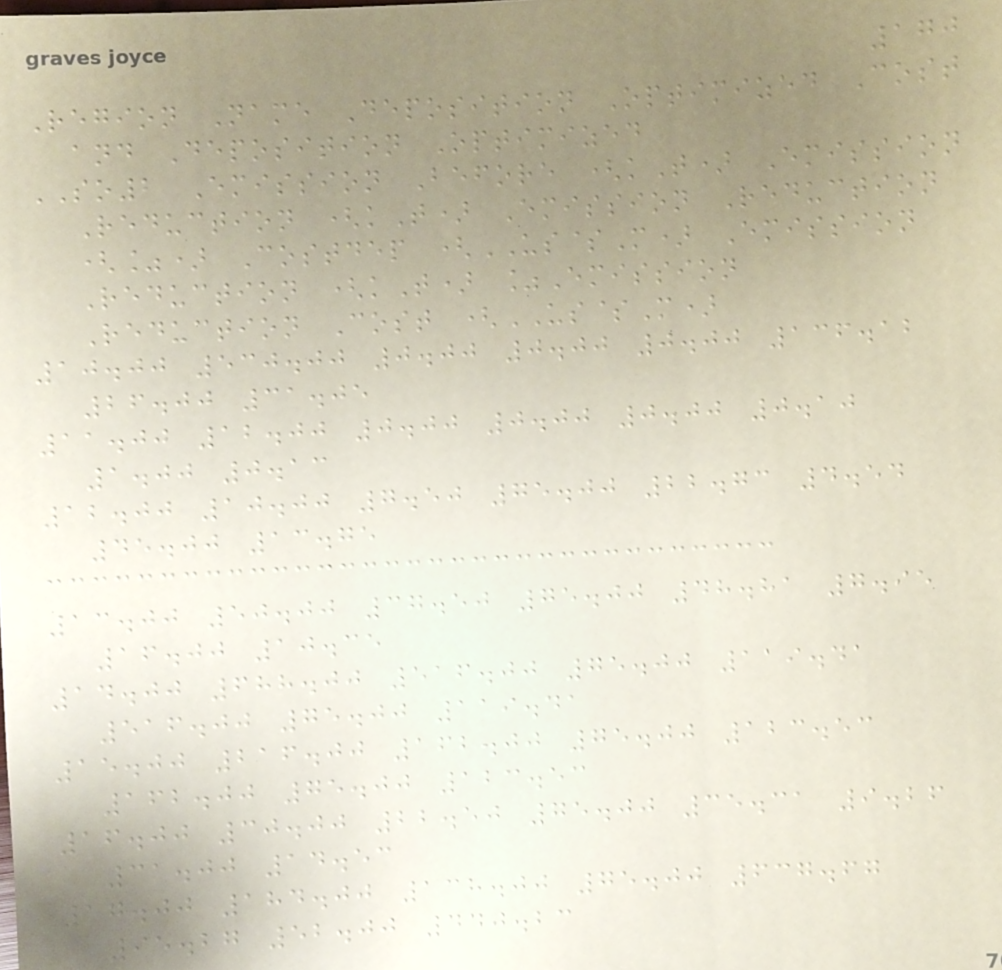170
Region Name Deposition Optimized Cost
and Deposition Optimized
SO2 Emission Before (kT) Emission
Reduction (kT) Emission Reduction
(%) Costdep (US$M) Emission
Reduction (kT) %Emission
Reduction Cost (US$M)
10.00 530.00 0.00 0.00 0.00 136.12
26.00 31.05
11.00 12.00 0.00 0.00 0.00 0.10
1.00 0.13
12.00 10.00 7.50 75.00 22.73 4.54
45.00 13.75
13.00 50.00 37.50 75.00 48.81 7.95
16.00 10.35
14.00 688.00 516.00 75.00 119.41
516.00 75.00 119.41
15.00 216.00 162.00 75.00 123.53
162.00 75.00 123.53
16.00 30.00 22.50 75.00 35.31 9.26
31.00 14.53
17.00 184.00 138.00 75.00 637.67
95.27 52.00 440.23
